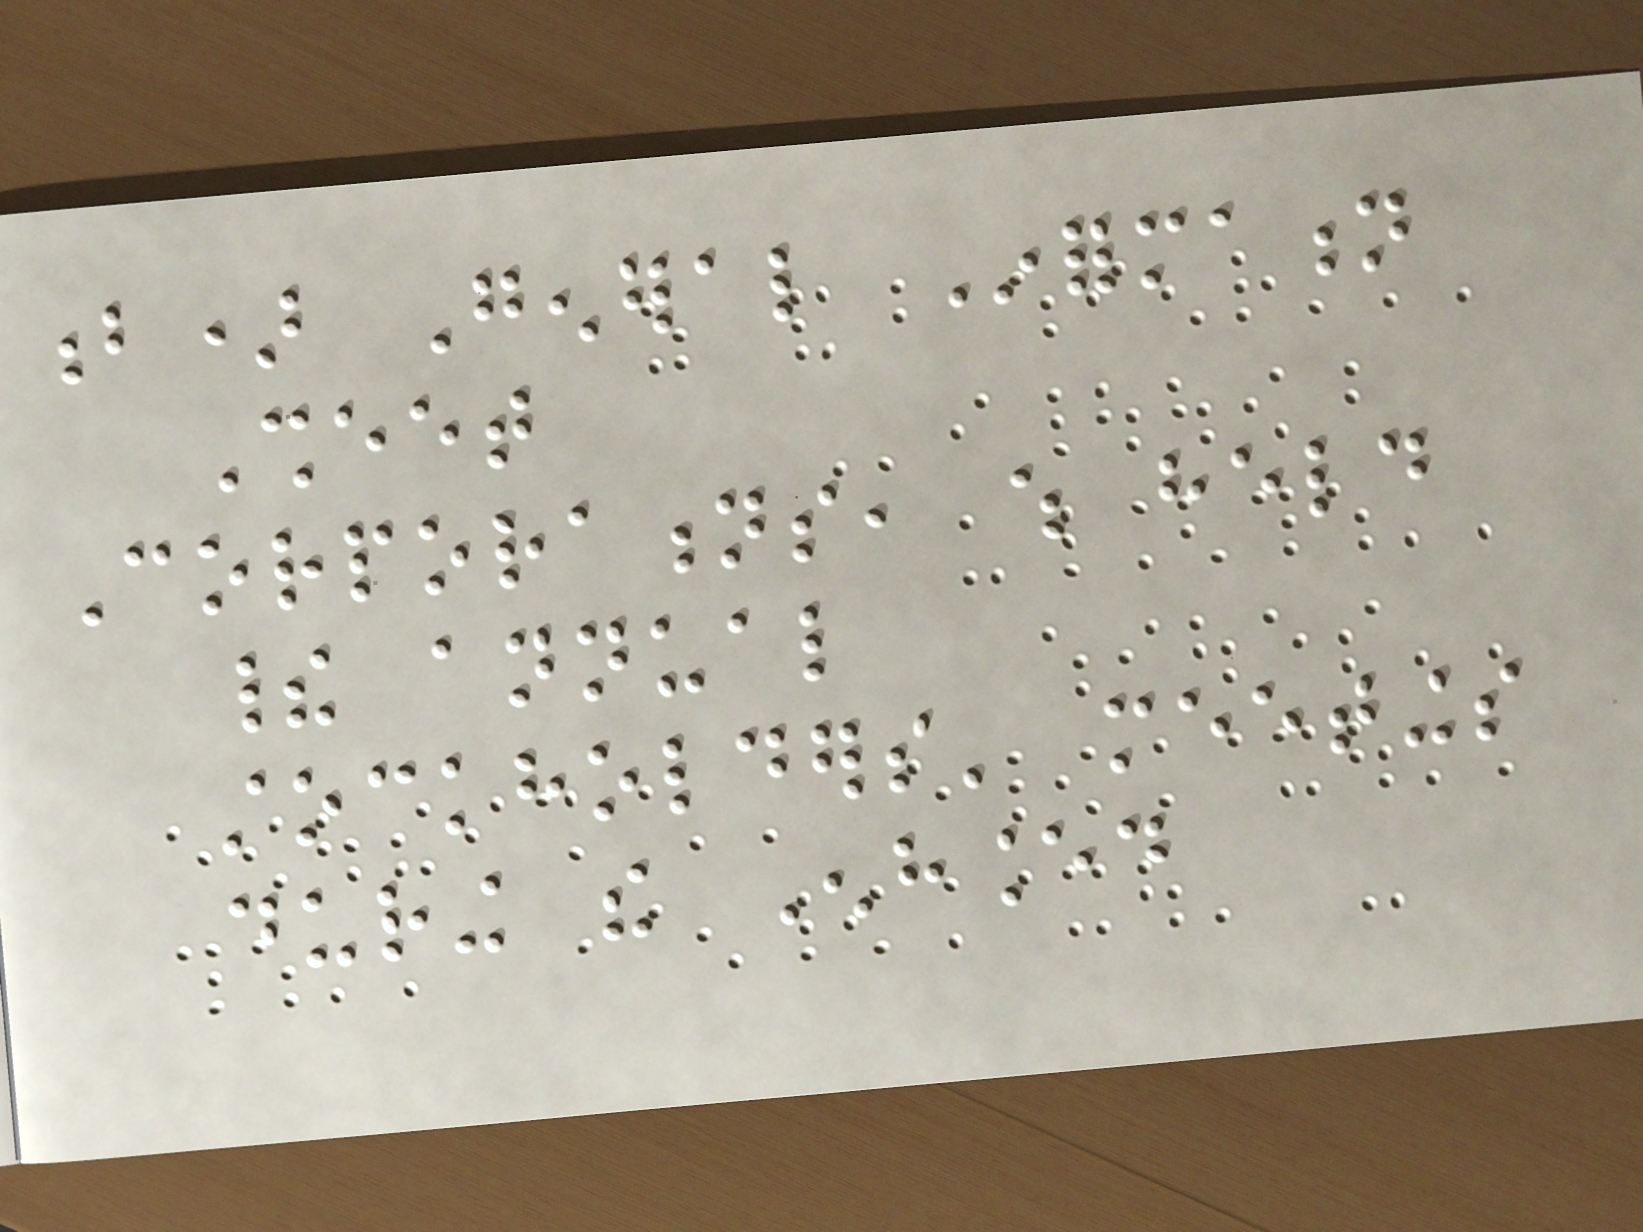b) General Information
Sheet
Corporations, which held
their annual
stockholders' meetings
during the Enhanced
